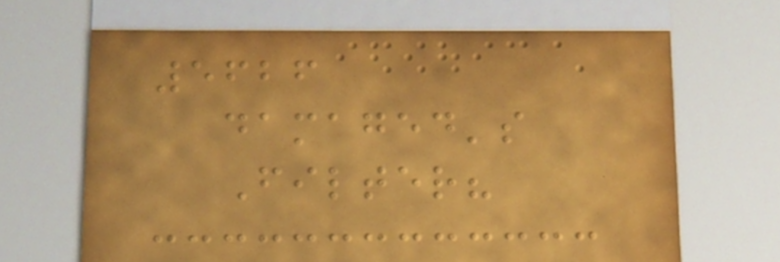5626
damaged's
Filter?
